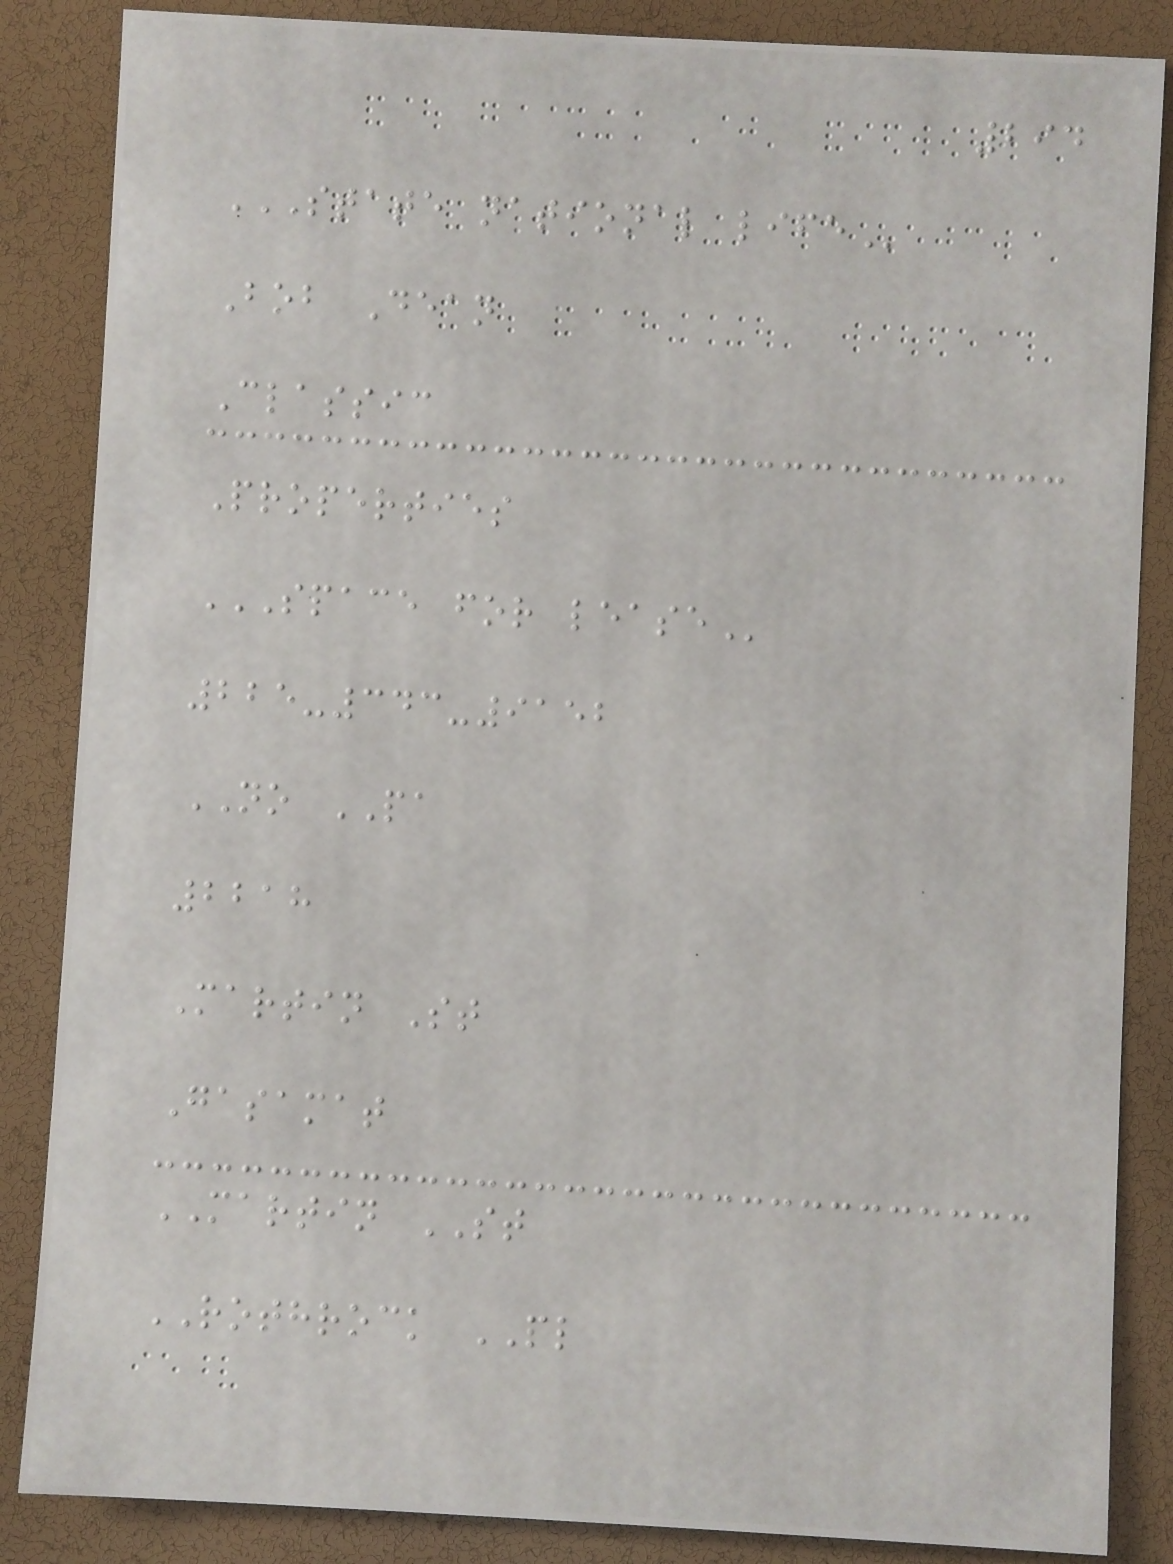294
STATE NATIONAL LIFE
Bob Dean
Classic
Properties
SPACE FOR LEASE
225-343-9152
NO PA
2218
Martin St
Gasamat
MARTIN ST
ROTHROCK PL
